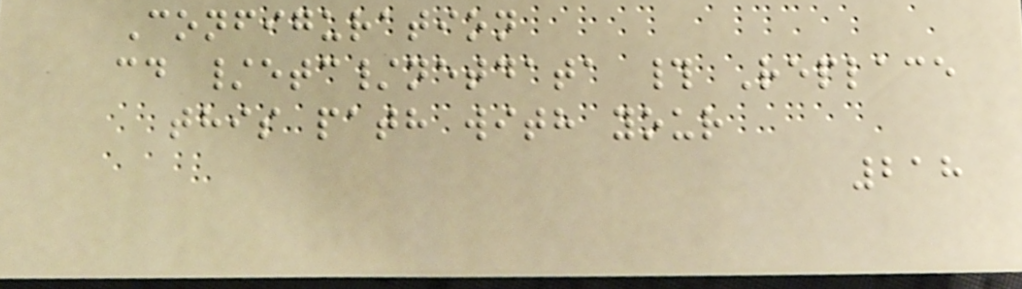Configuration
cd /etc/netdata # Replace
this path with your
218
